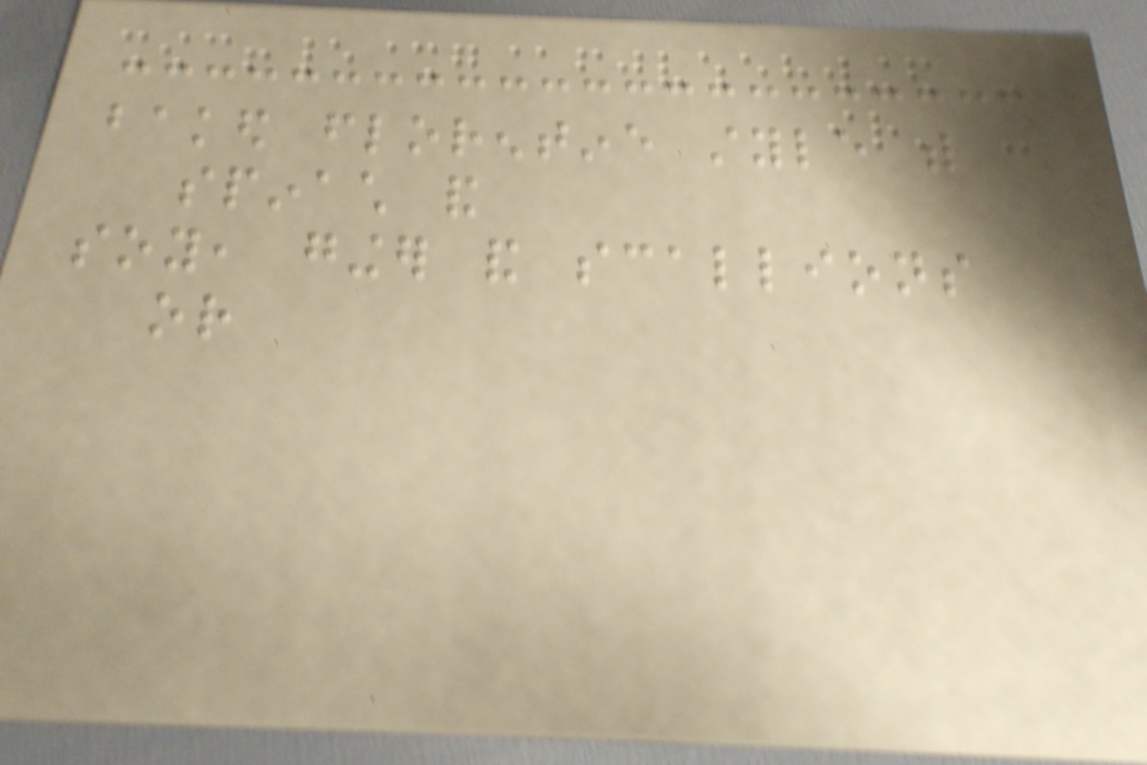baked florentine style with
spinach and
soy, ginger and scallions
or
